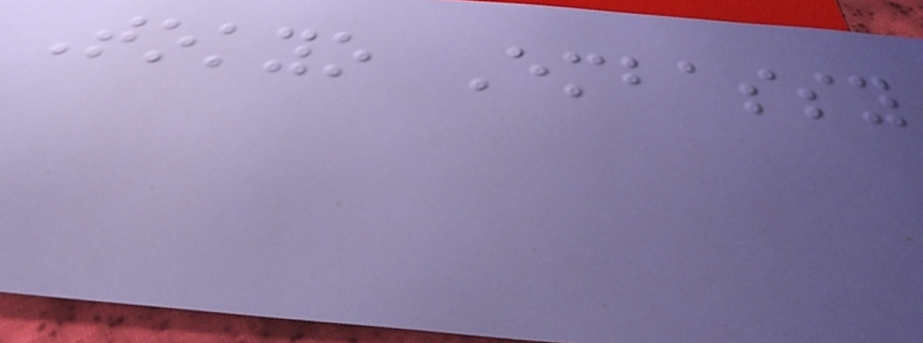Tokyo Embassy
